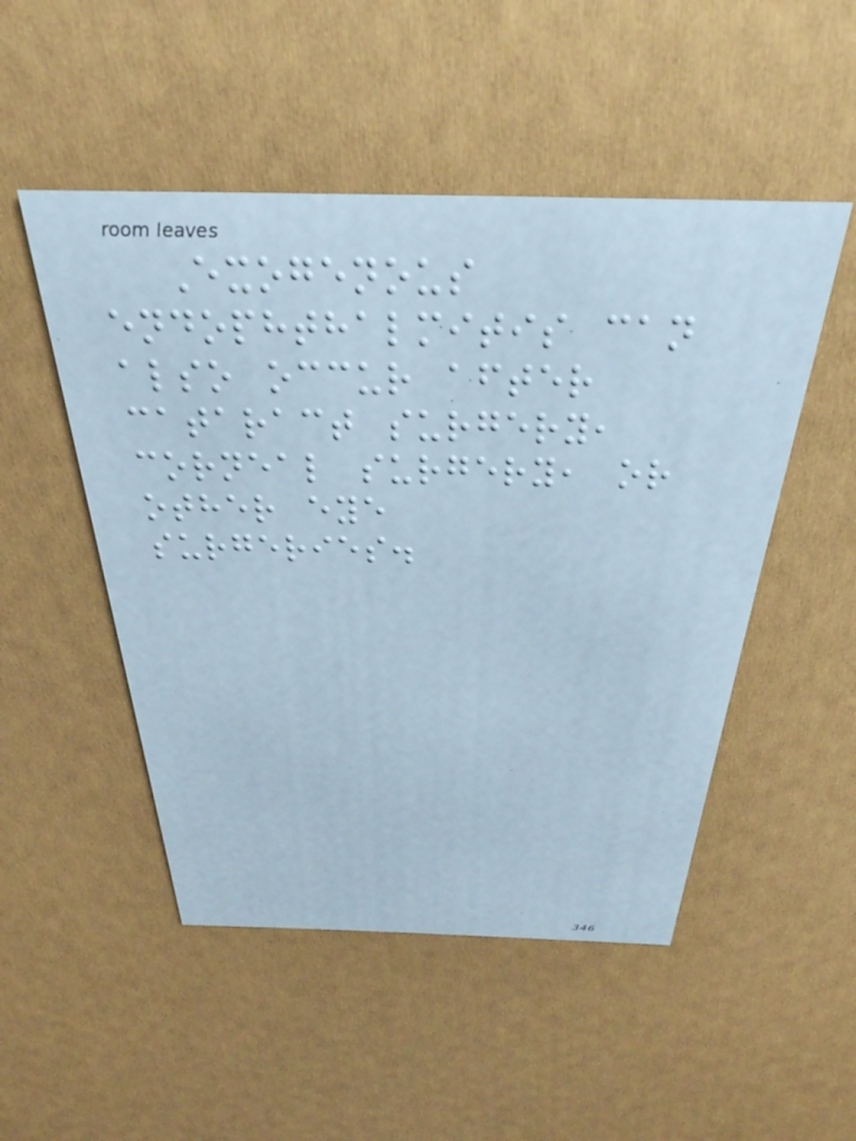Exogenous
endophthalmitis can
also occur after
cataract surgery,
corneal surgery, or
other eye
surgeries.
